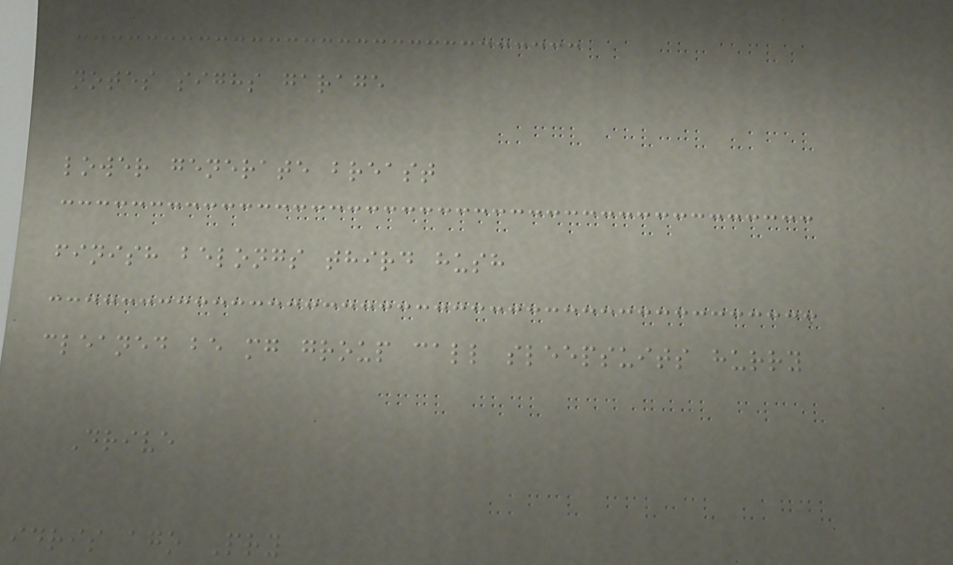notes sighs garage
lower generate breast
finish belongs third hush
cleaned be mg group call sleepsuits hurry
Drive
idris ago Pry
